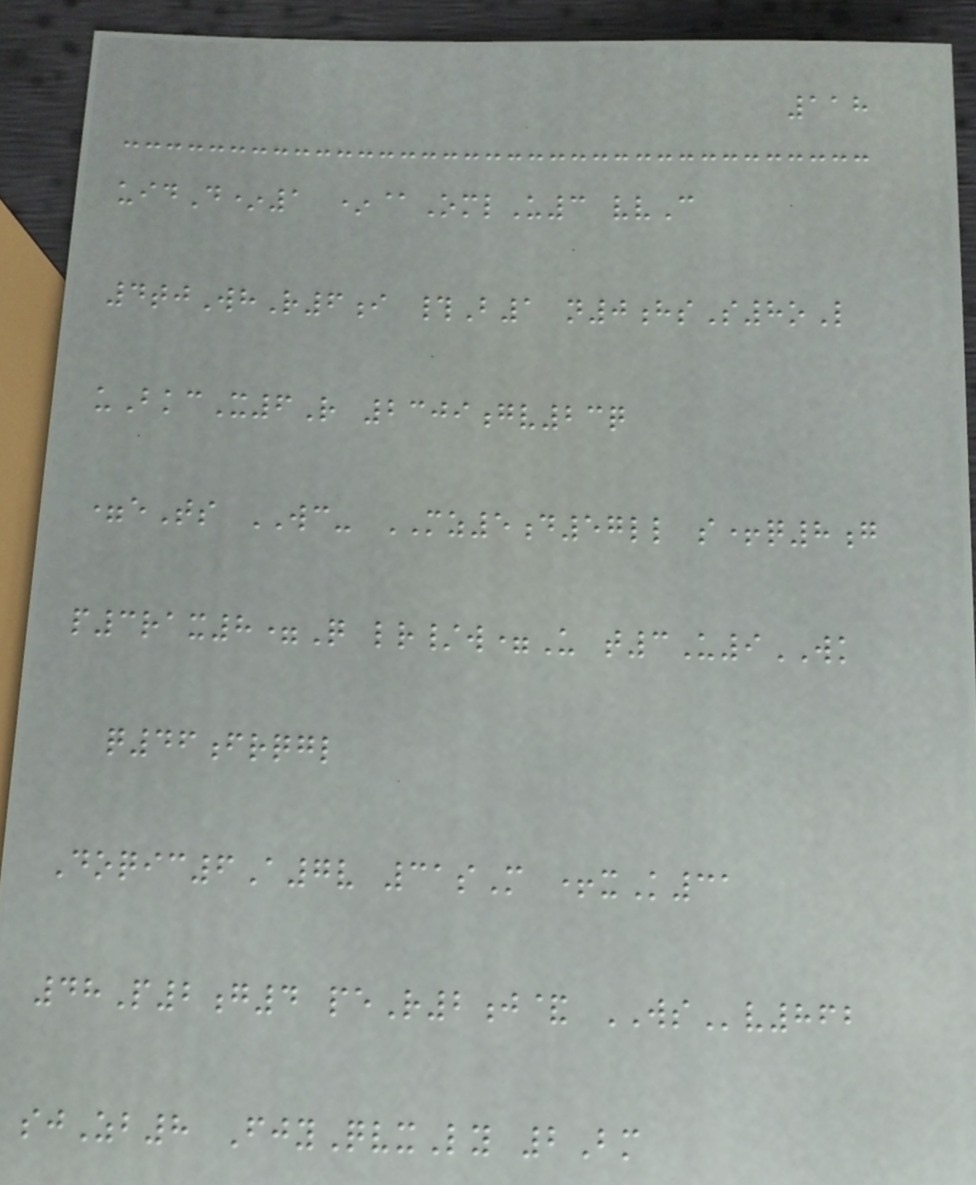118
uidD*1 *@OmlU3 vvC
4tjWhR6i #B1 n0hsS8oL
uBkcX6R 2309gv23q
=eTs WC- MZ5d57ll s+q8g
p3rax8=Q lr/w=U t3U9WK
q46frqgl
Doqic6A7v 31sM +xK31
48P2g4 peR2j& WSv862
sjZb8 FjyQvxLy 2Bm
